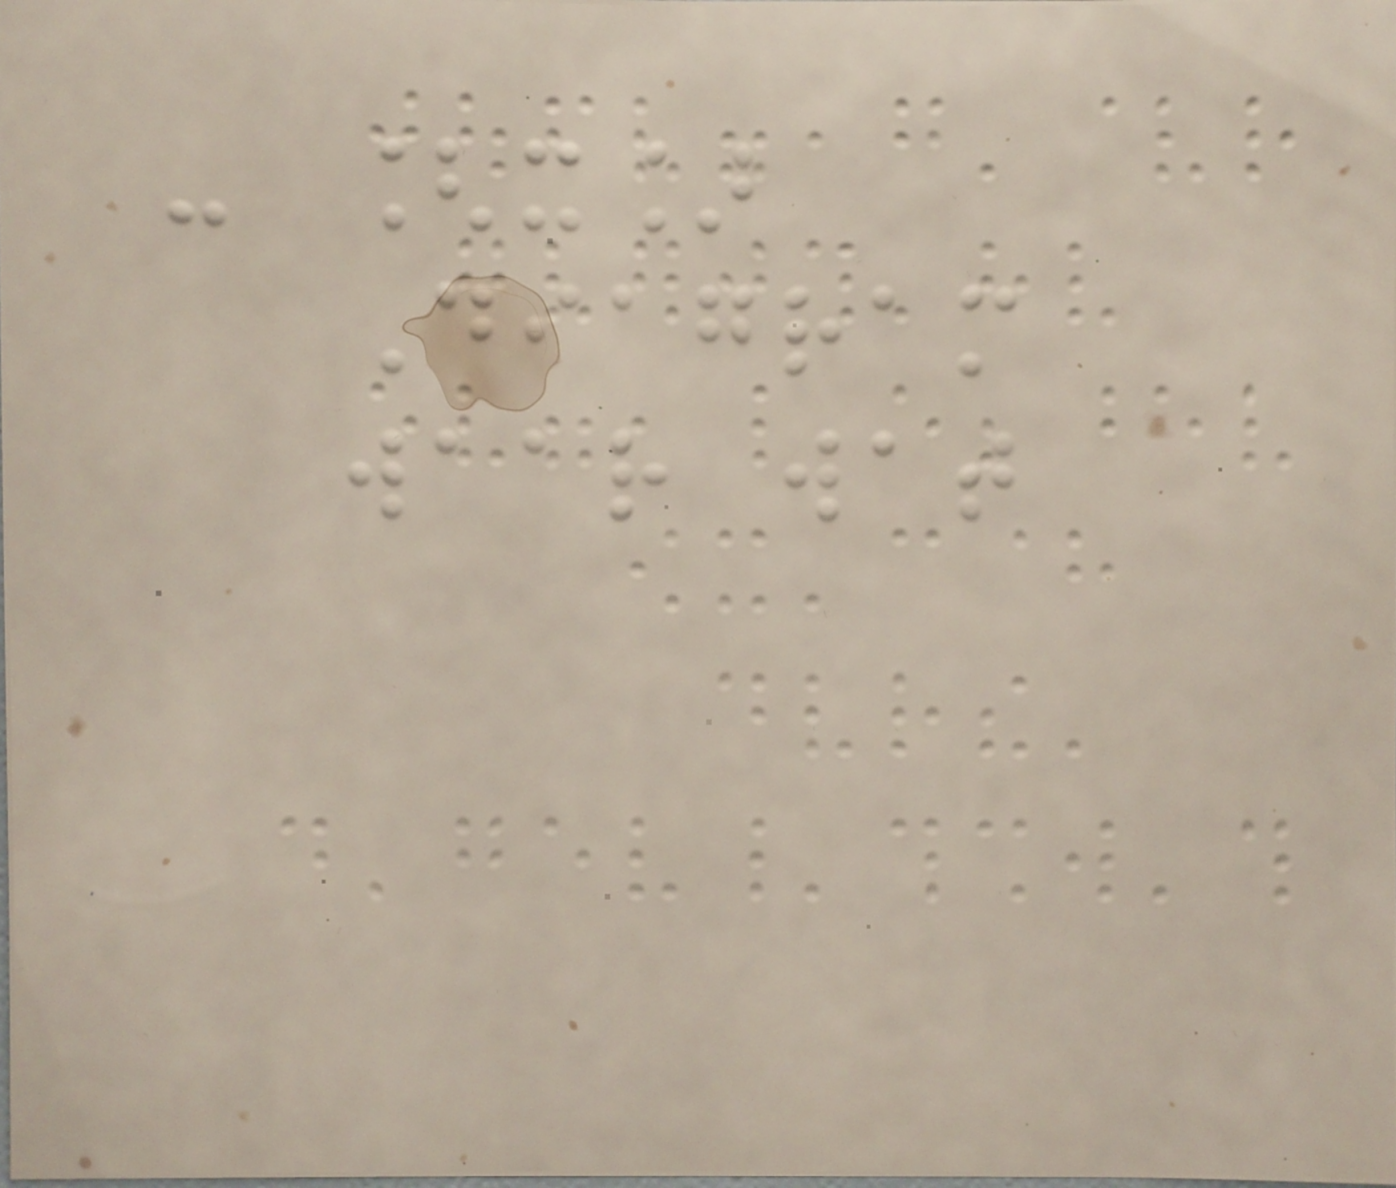- [x]
Diagram
waar wat
